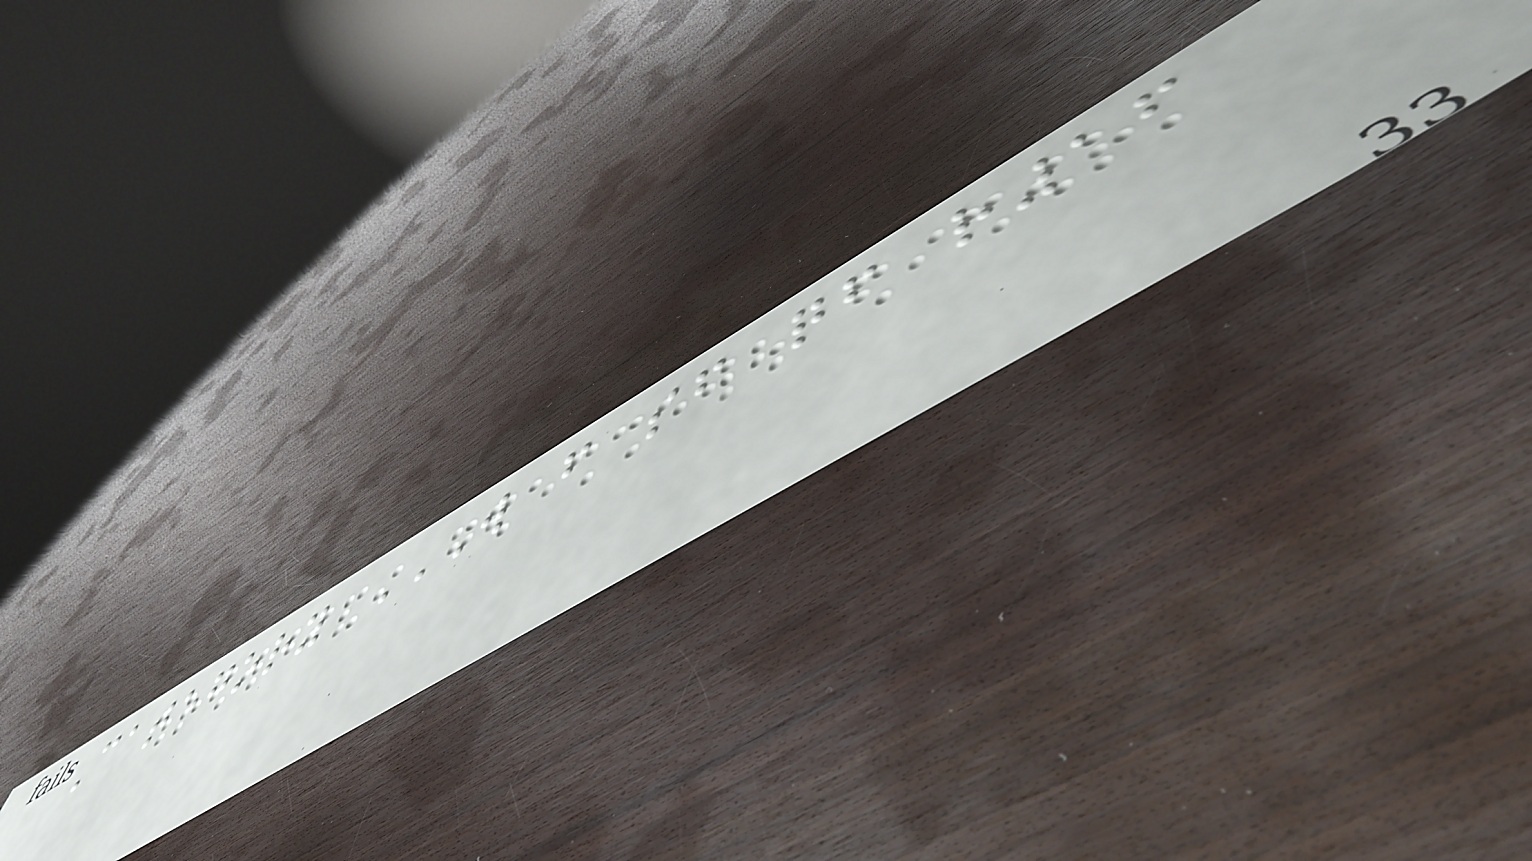Category W F SF QF R16
